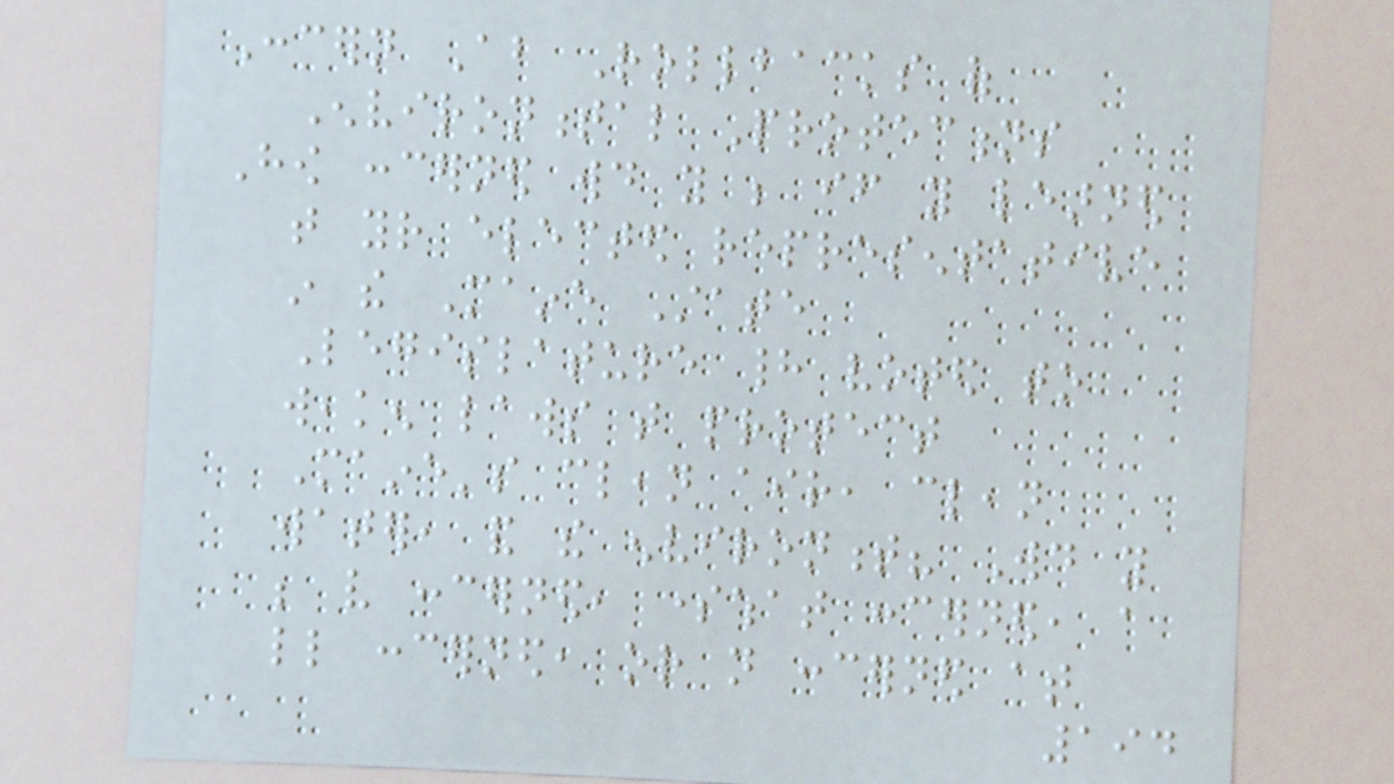Concern About Rollbacks of
Environmental Protections
How concerned would you be if you learned
that your elected representative
in the Maine State
Legislature had voted to
weaken laws that protect
Maine's clean air, clean
water, and the environment? Would you
be very concerned, somewhat concerned, a
little concerned, or not concerned at
194
